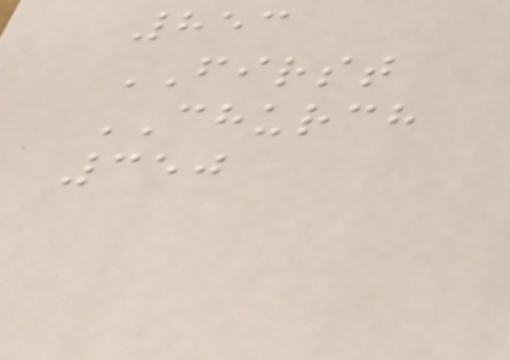853
FIRST
CHURCH
350
